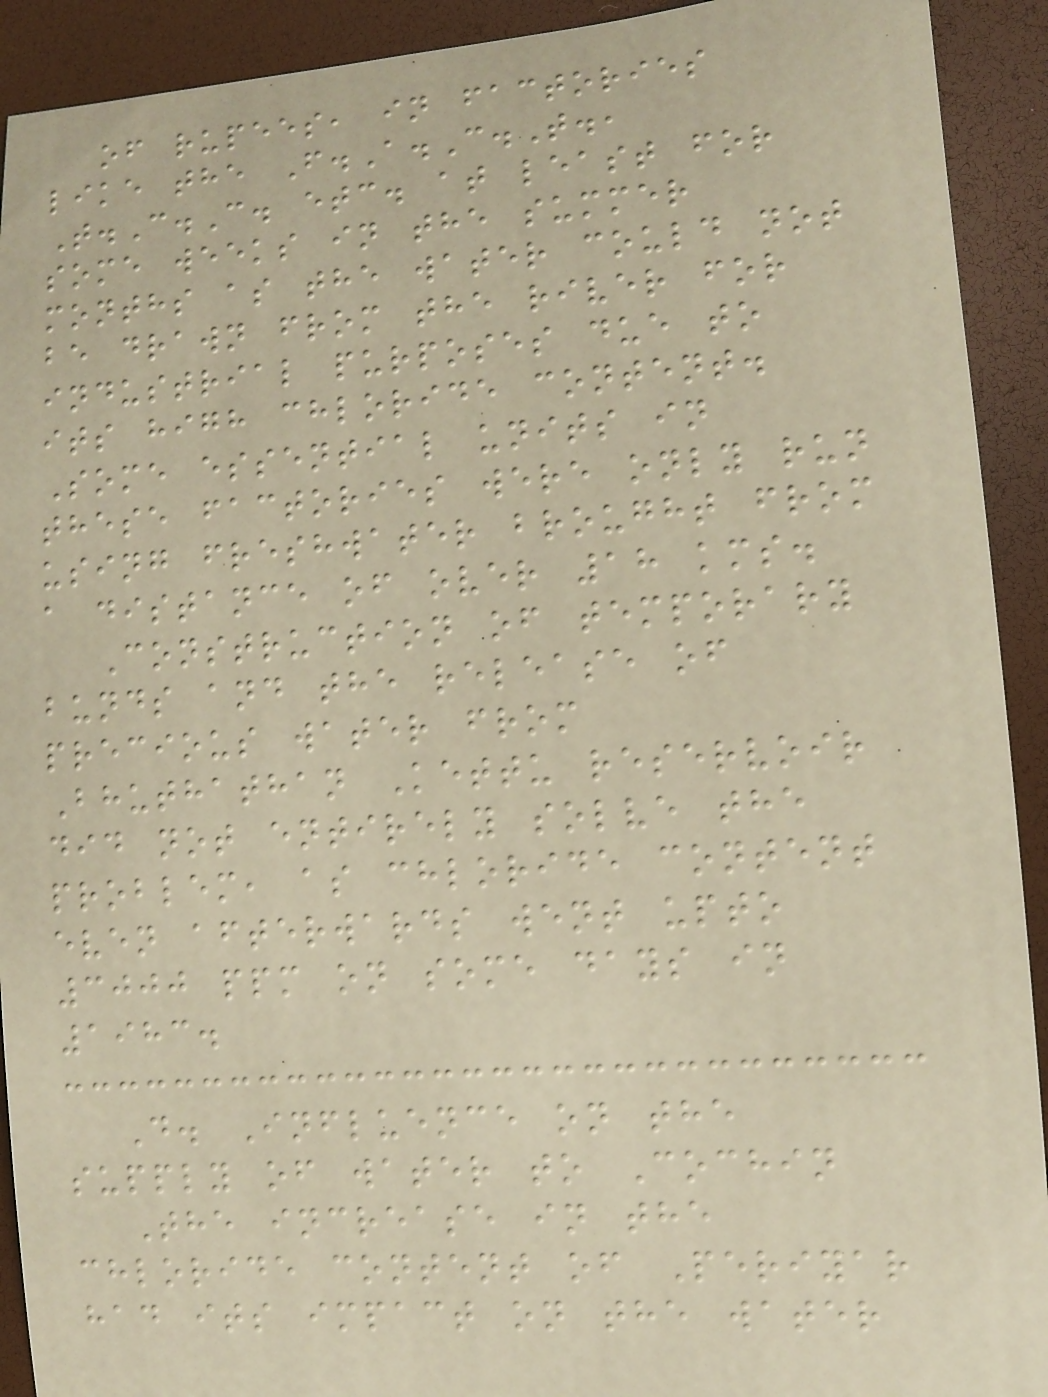of rupees, in factories
like the F.A.C.T.,
T.C.C. etc. at least for
some weeks in the summer
months as the water could not
be drawn from the river for
industrial purposes due to
its high chloride content.
Some essential units in
these factories were only run
using freshwater brought from
a distance of over 18 kms.
Construction of temporary
bunds and the release of
precious water from
Bhuthathan Kettu reservoir
did not entirely solve the
problem, as chloride content
even afterwards went upto
3000 ppm on some days in
1983.
D. Influence on the
supply of water to Cochin
The increase in the
chloride content of Periyar
had its impact on the water
